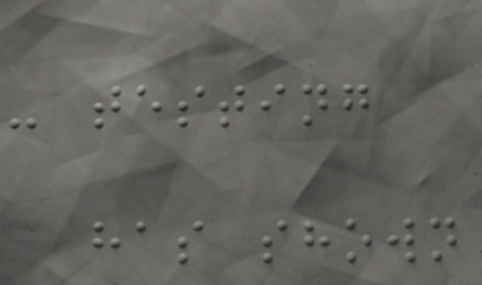- testing
has shown
